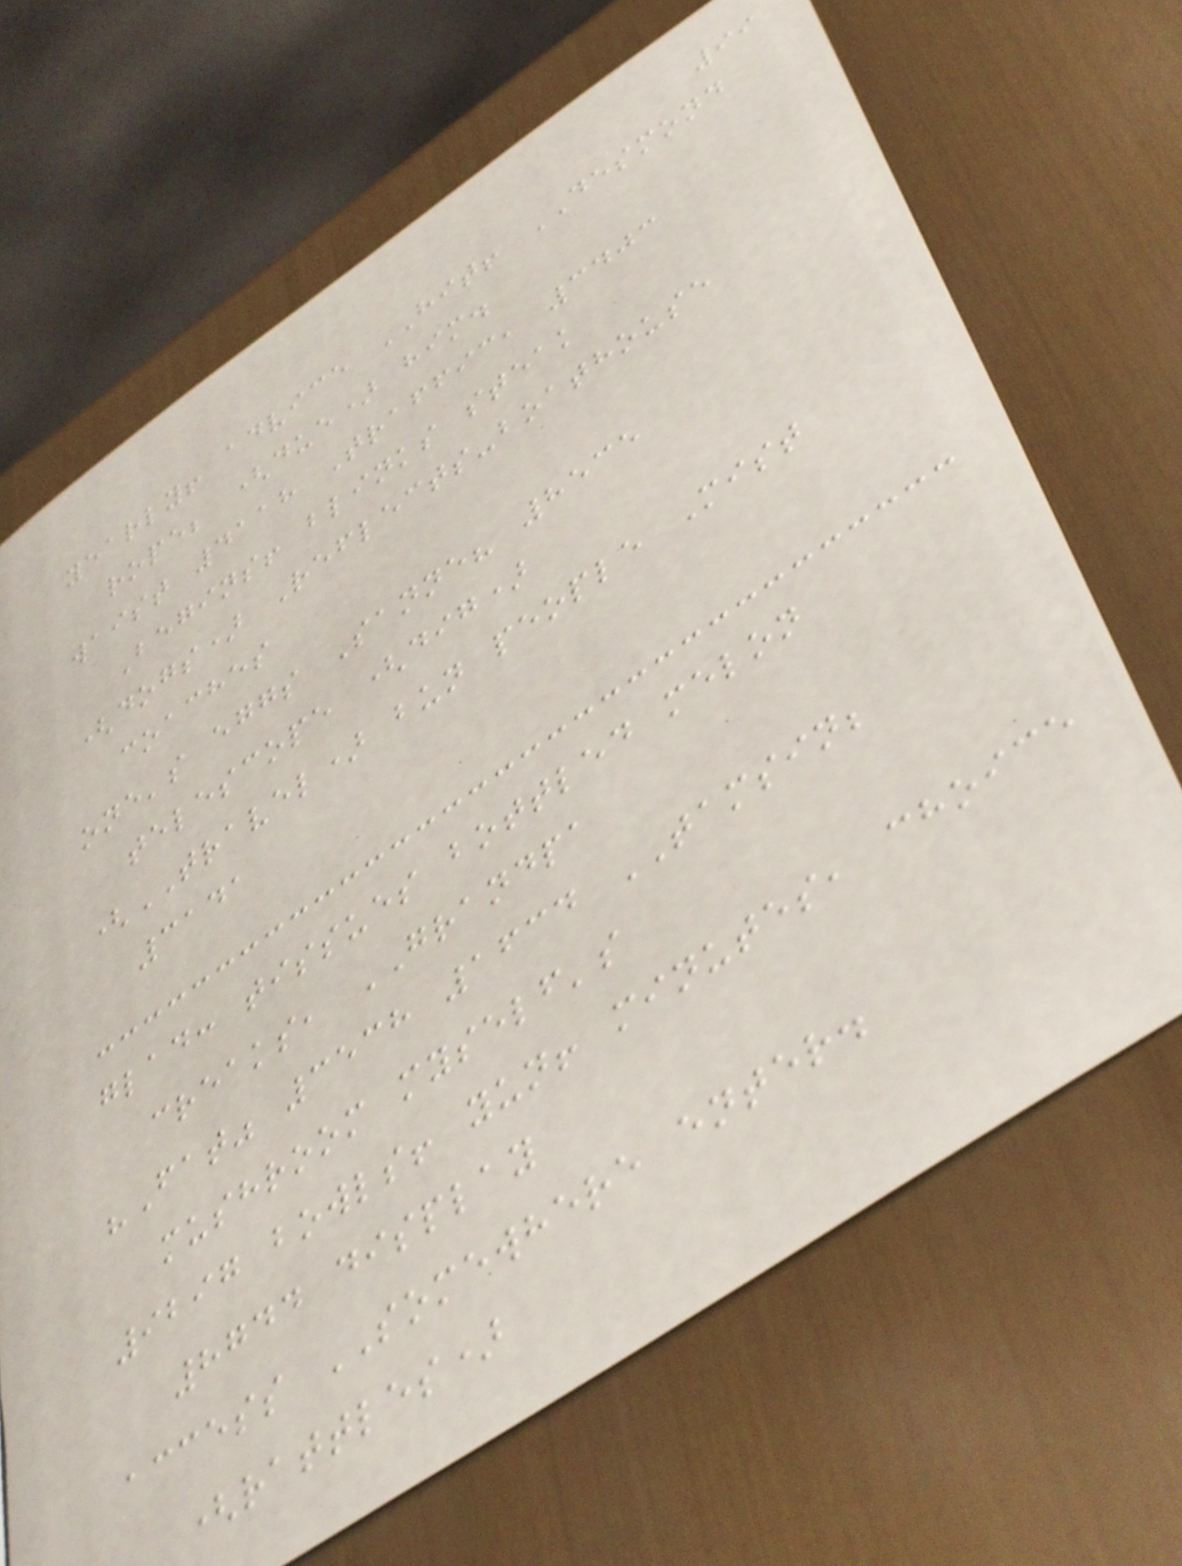99
yearly! advice HIT! DESMOND
rope; (due) him.
waist 4118 Traffic, 3403
Begins! blinks steak
(dogs) Reflects-boathouse
coaches
one's eggs Sanne? 8535
telescope (dig)
(TRAVEL) bun people Mist
3141
glad: tissues bottled melon
creaks, GRANDPA
"Fat" 3538 1634 TAMSIN;
mushroom myself's
9297 bowls! yun! minutes, choice
8744 display
access SOMEWHERE enter.
(rattles)
